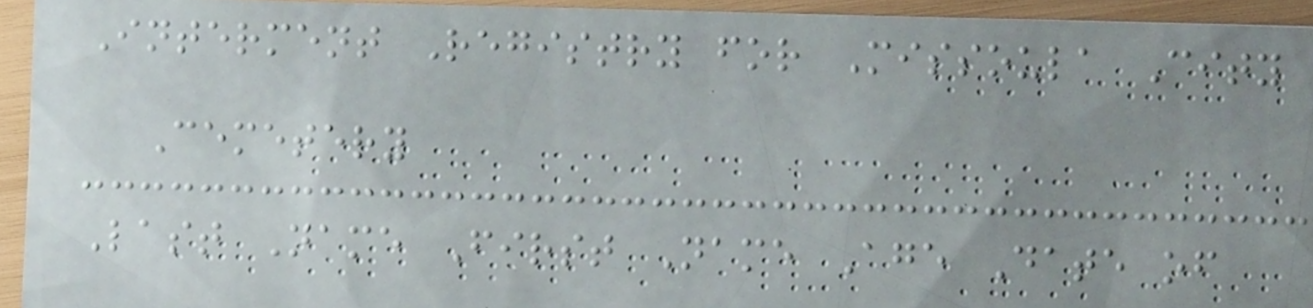Interment Registry for Missoula City
Cemetery
Last Name First Name Age Date of
